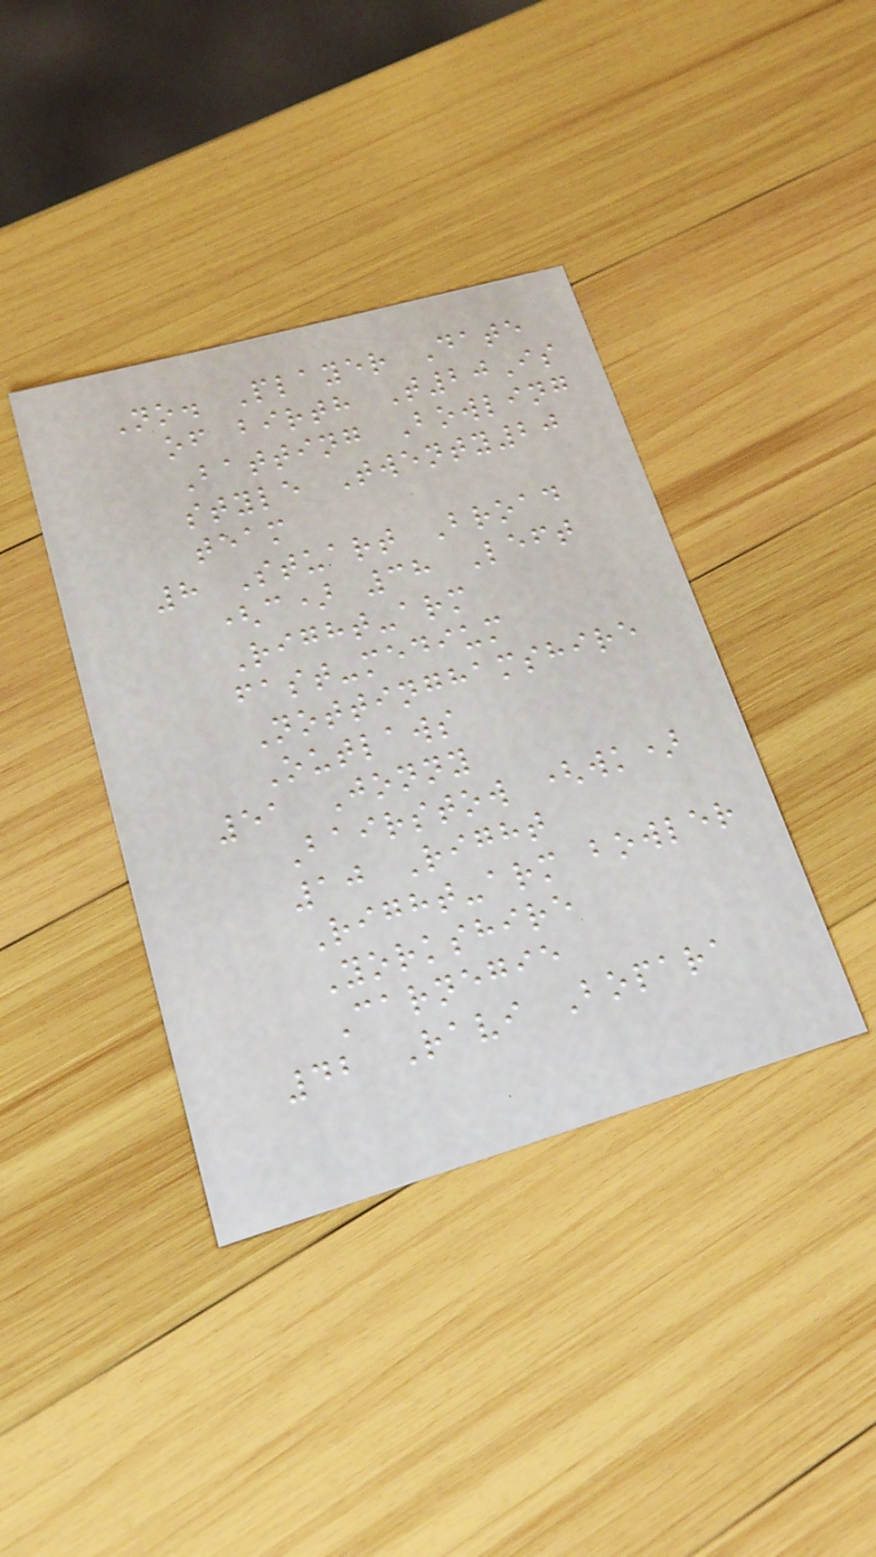No. Player Date
of birth T20Is
Batting Bowling
style Twenty20
team
8 Stuart Broad
(c) 38 Left
Right-arm
fast-medium
Nottinghamshire
Outlaws
51 Jonny
Bairstow (wk)
10 Right
Right-arm bowler
Yorkshire
Carnegie
42 Ravi Bopara
